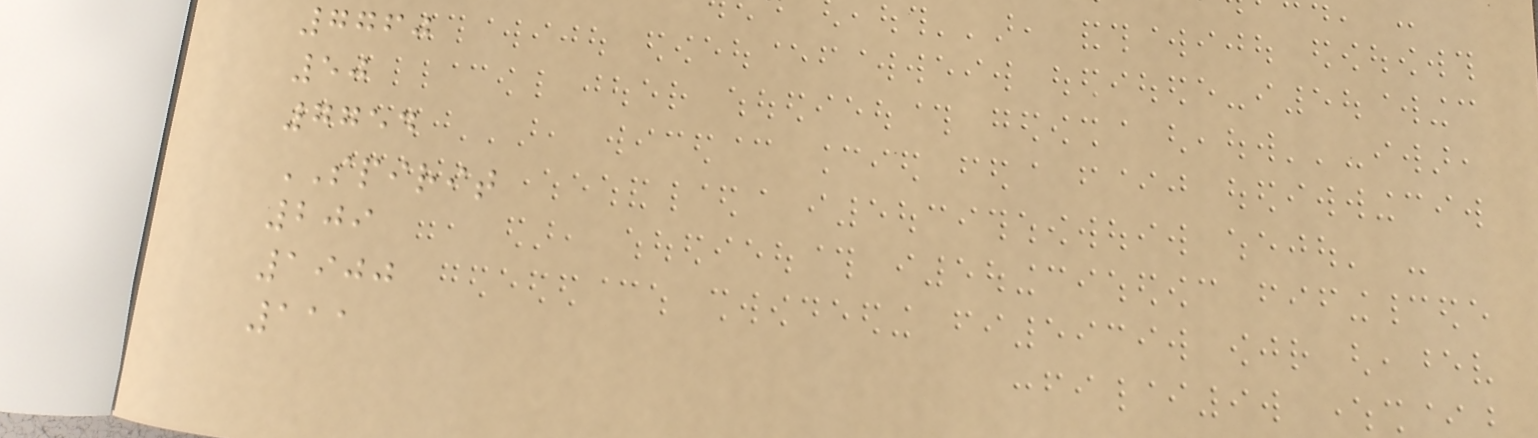7760
50
7754
SPIRIT
209
1900
111
